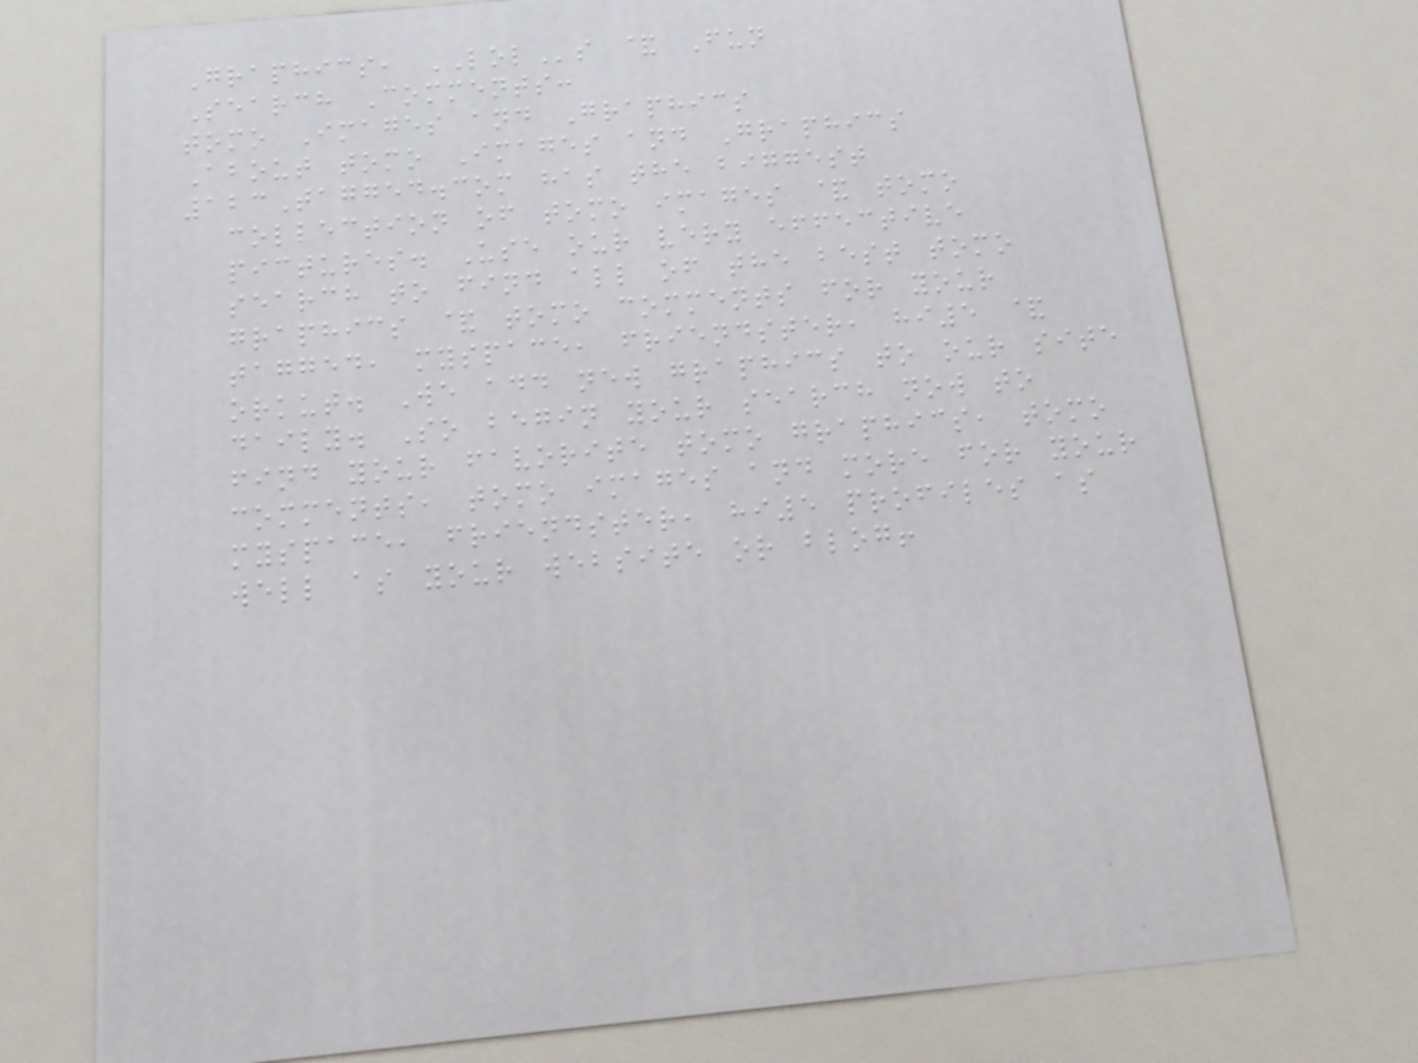Graphics, LOLs & Fun
Search Comments:
tomo Images and Graphics
About tomo Images and Graphics
123Tagged.com has the biggest
collection of tomo images & tomo
pictures. Use our very effective
search to find all of the best tomo
graphics & tomo comments for your
tagged, myspace, friendster, hi5 &
orkut. We add new graphics to our site
daily. So begin your search now to
find your favorite tomo graphics, tomo
comments, tomo images and more for your
myspace, friendster, hi5 profiles as
well as your website or blog!
